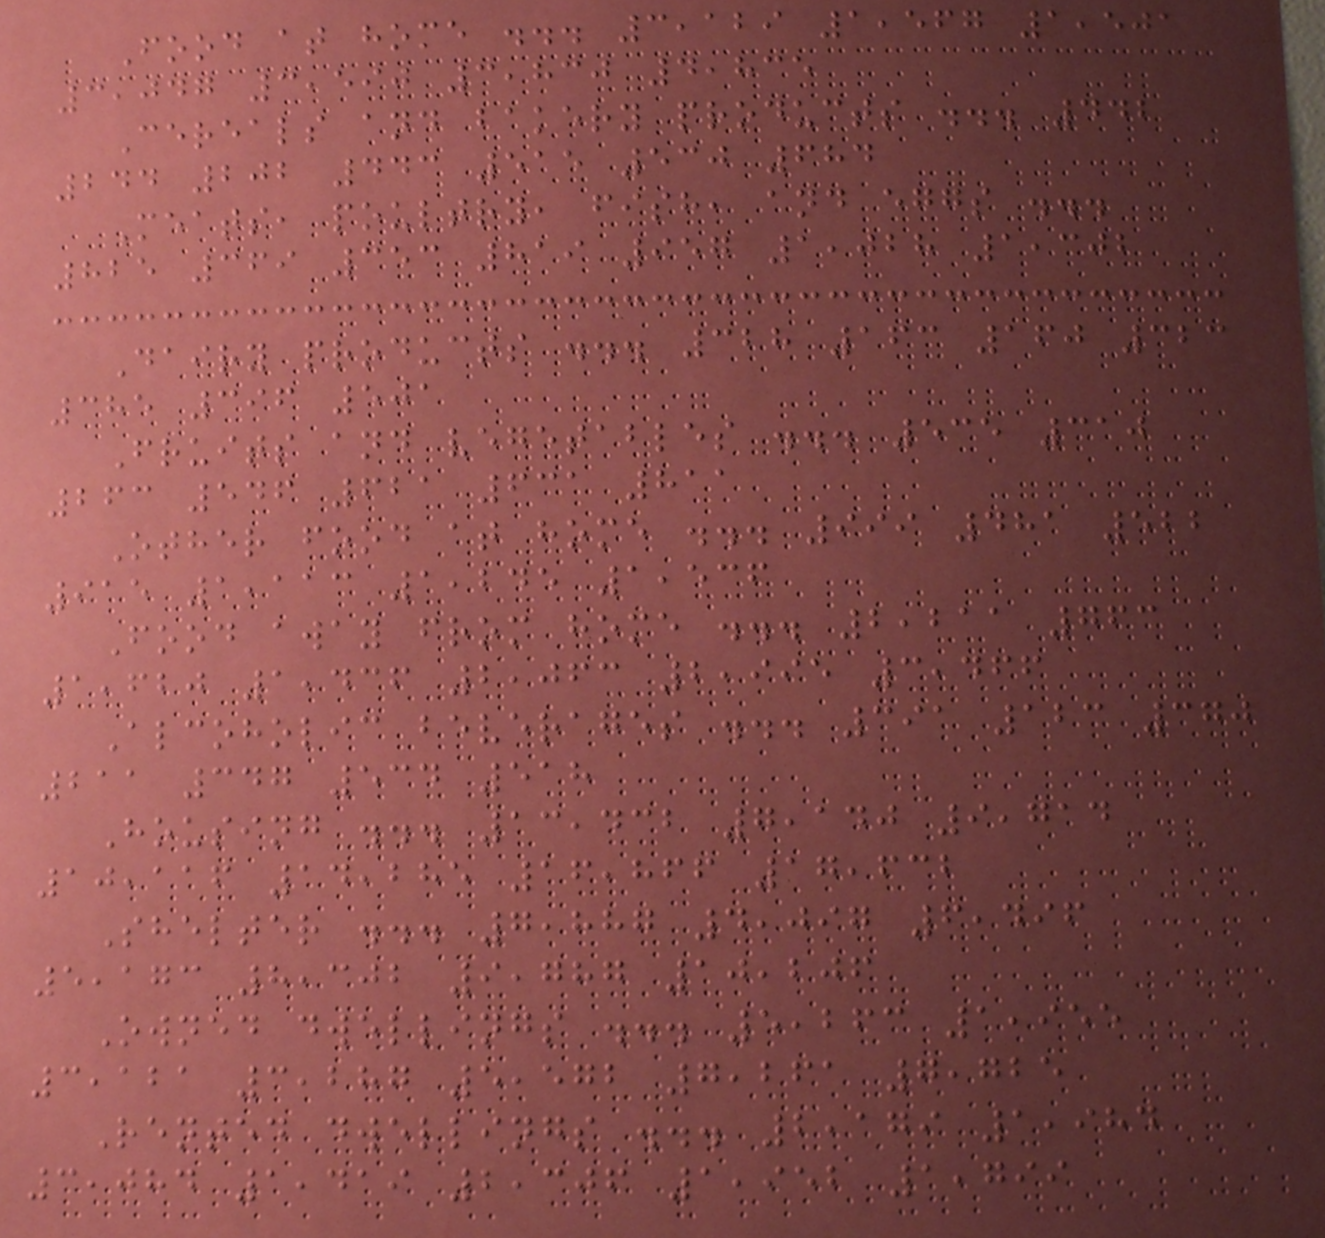Food at home ... 3,129 1,567 1,501
3,047 3,590 3,830 4,835
Cereals and bakery products ... 442
244 202 443 515 530 684
Meats, poultry, fish, and eggs ...
825 369 353 819 957 1,028 1,302
Dairy products ... 328 163 160 323
385 396 501
Fruits and vegetables ... 535 310
263 546 621 631 811
Other food at home ... 999 481 522
915 1,113 1,245 1,536
Food away from home ... 2,211 763
1,620 1,436 2,063 2,995 3,466
Alcoholic beverages ... 391 123 370
211 347 534 518
Housing ... 13,432 7,140 9,714
10,116 14,285 16,866 17,632
Shelter ... 7,887 4,097 6,496
5,173 8,302 9,787 10,206
Owned dwellings ... 5,263 1,955
3,121 3,287 5,572 7,261 7,725
Rented dwellings ... 2,179 1,984
3,084 1,419 2,306 1,952 1,799
